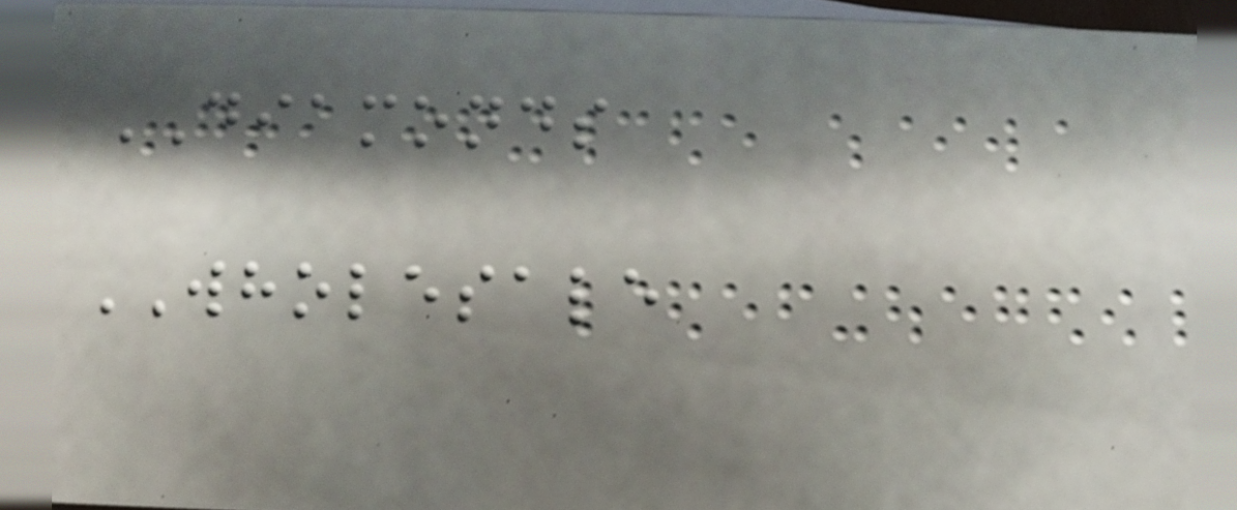DIAMONDS
WHOLESALE
